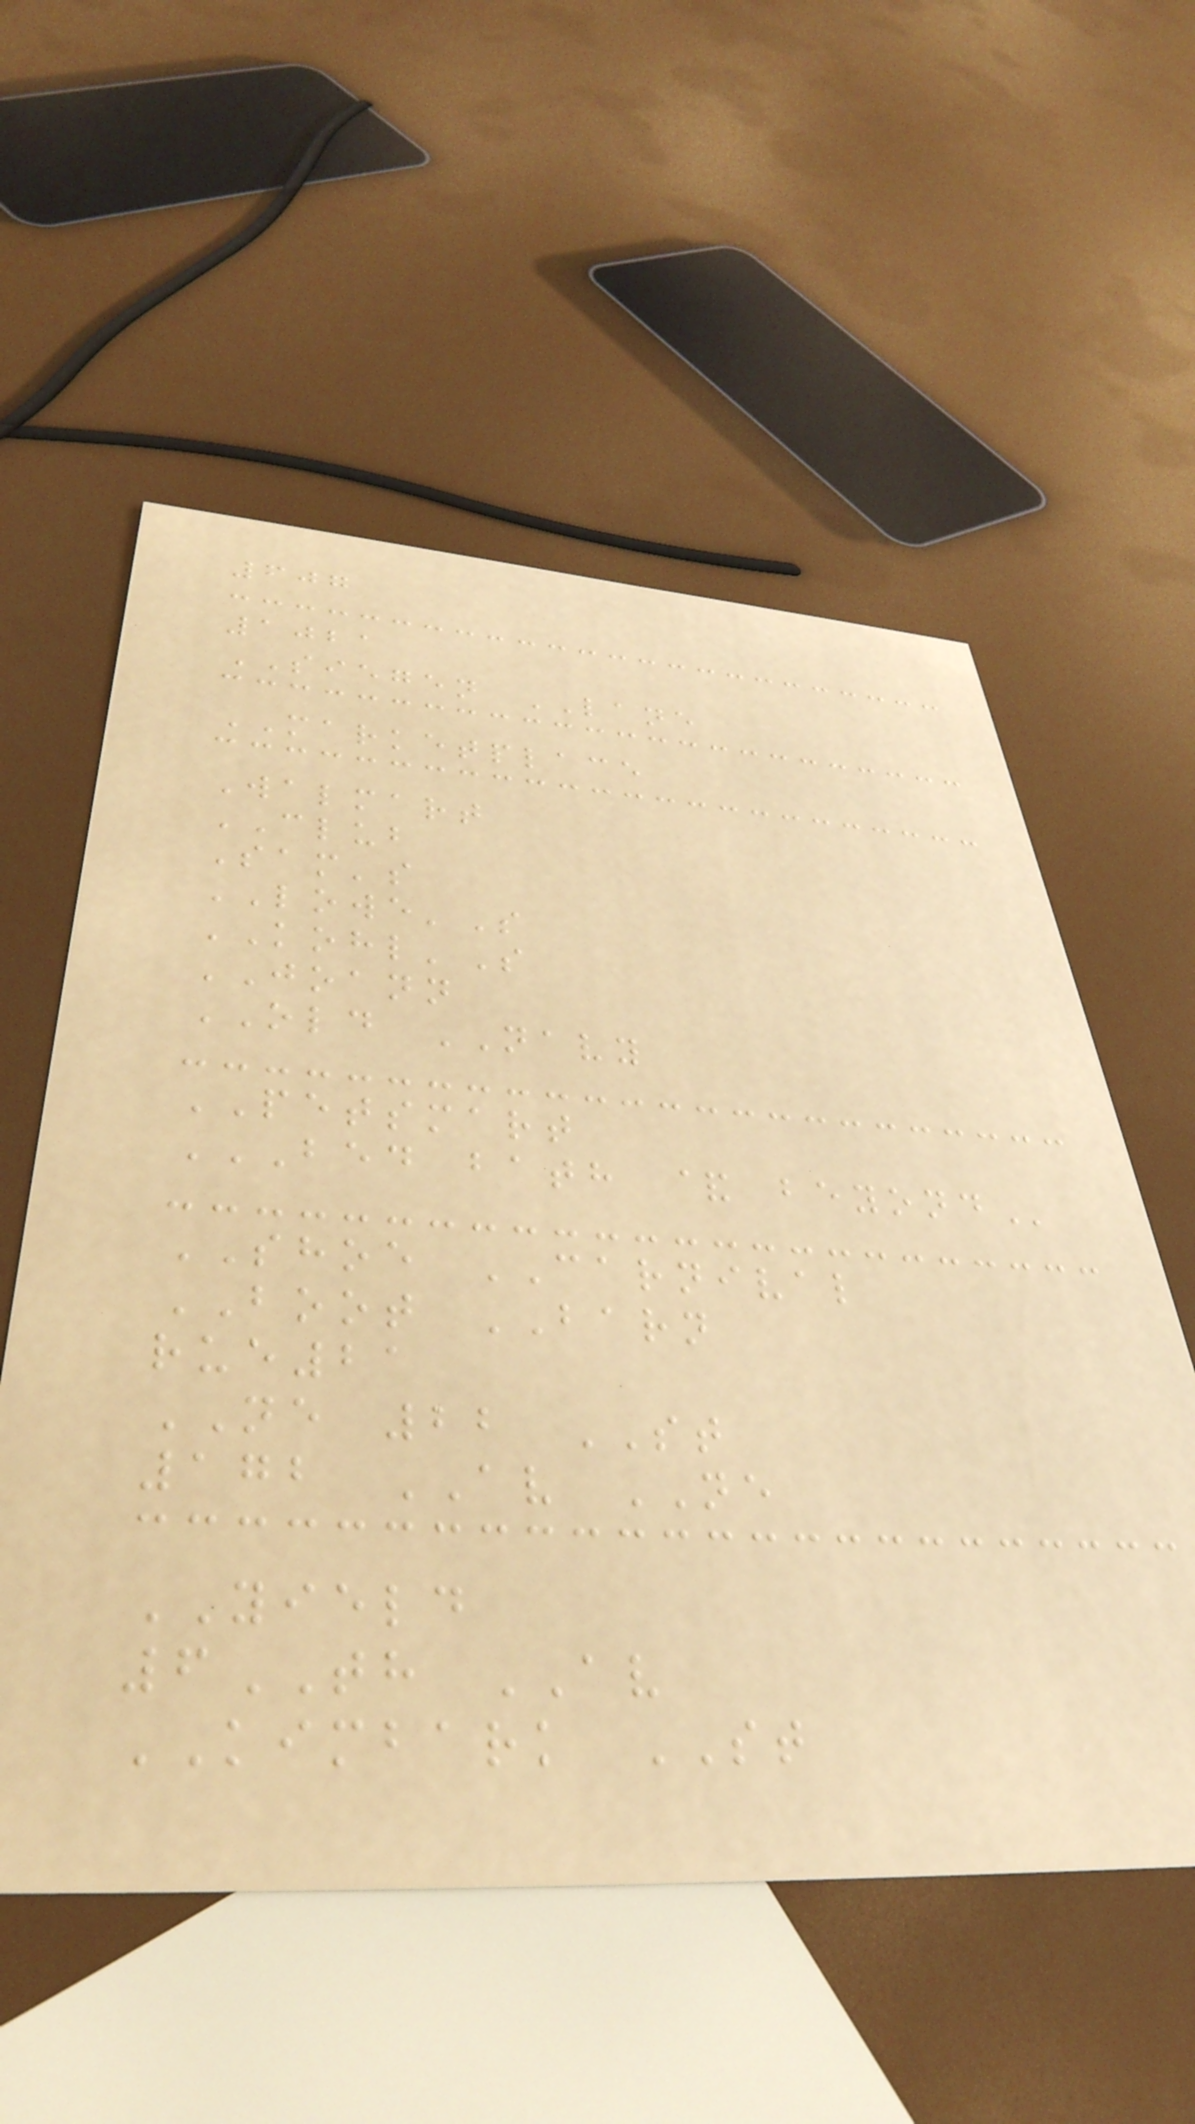607
1021
SIEGEN LANE
MARKETPLACE
Walmart
CLUB
Sam's
LOWE'S
KOHL'S
JOANN
OLD NAVY
PETSMART
BED BATH & BEYOND
SHOE CARNIVAL
BOOT BARN
rue21
NE 22 ST
172 AV NE
YIELD
6TH AV
KIMBARK ST
